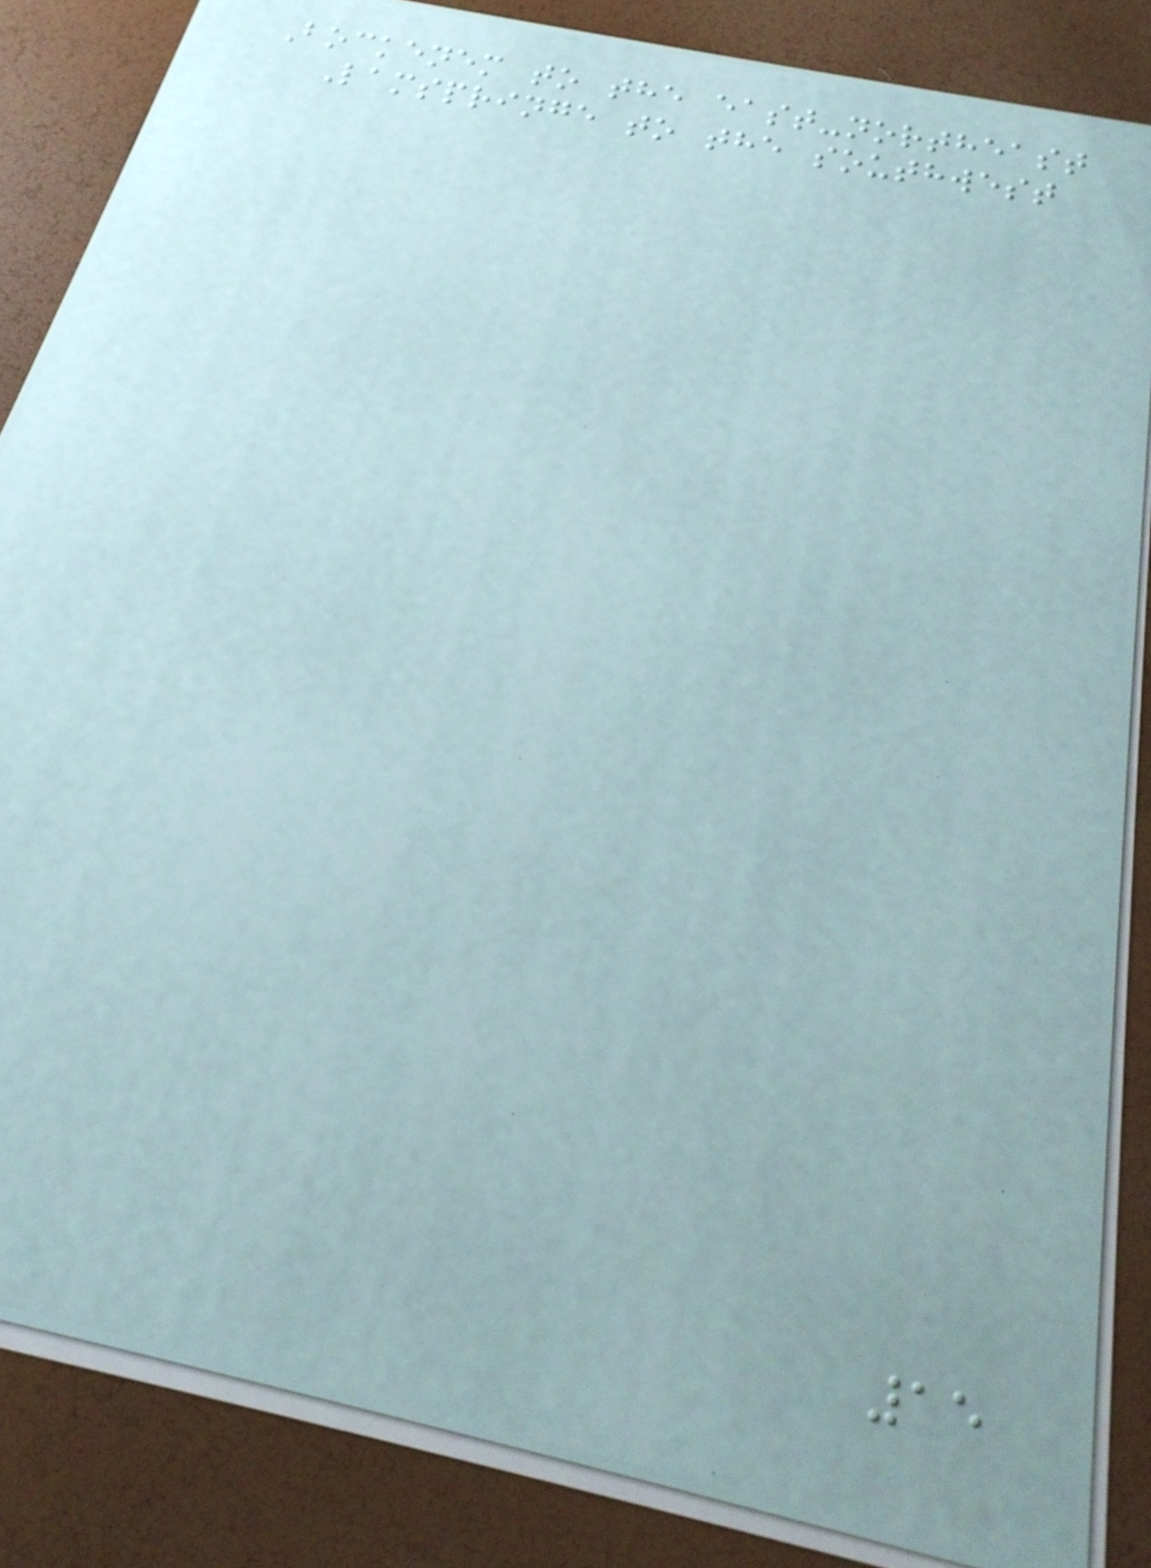Bockenem to the east-northeast
Lamspringe to the southwest
15
